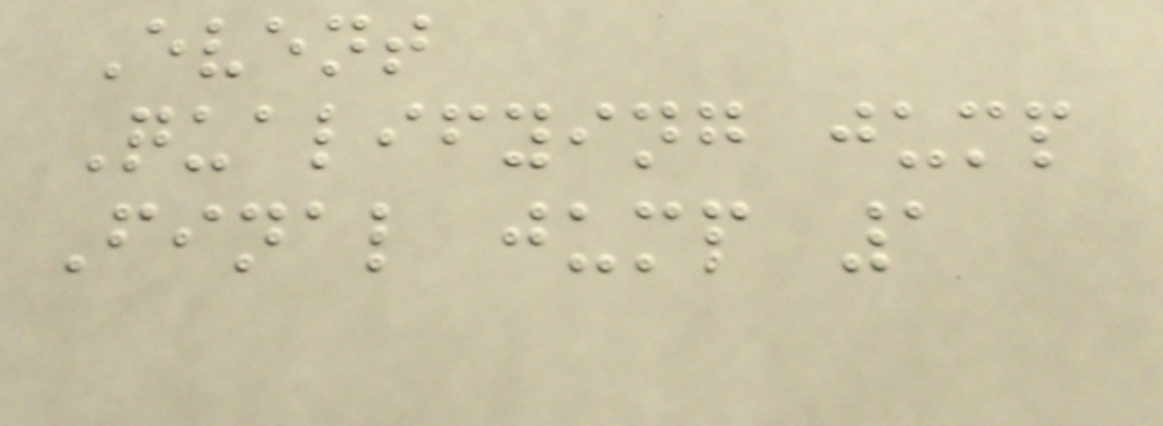Event
Qualifying jump
Final jump 1
